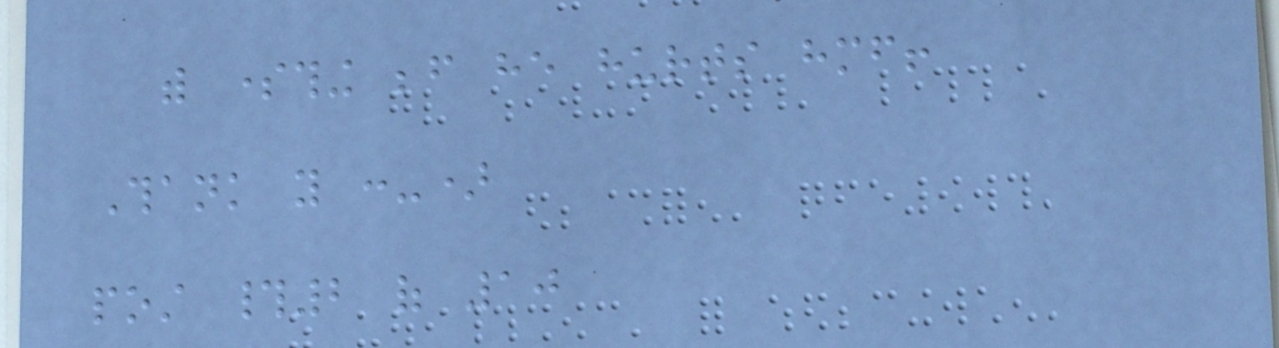with something before he hurts himself!
Thank you :-)
post #2 of 10
